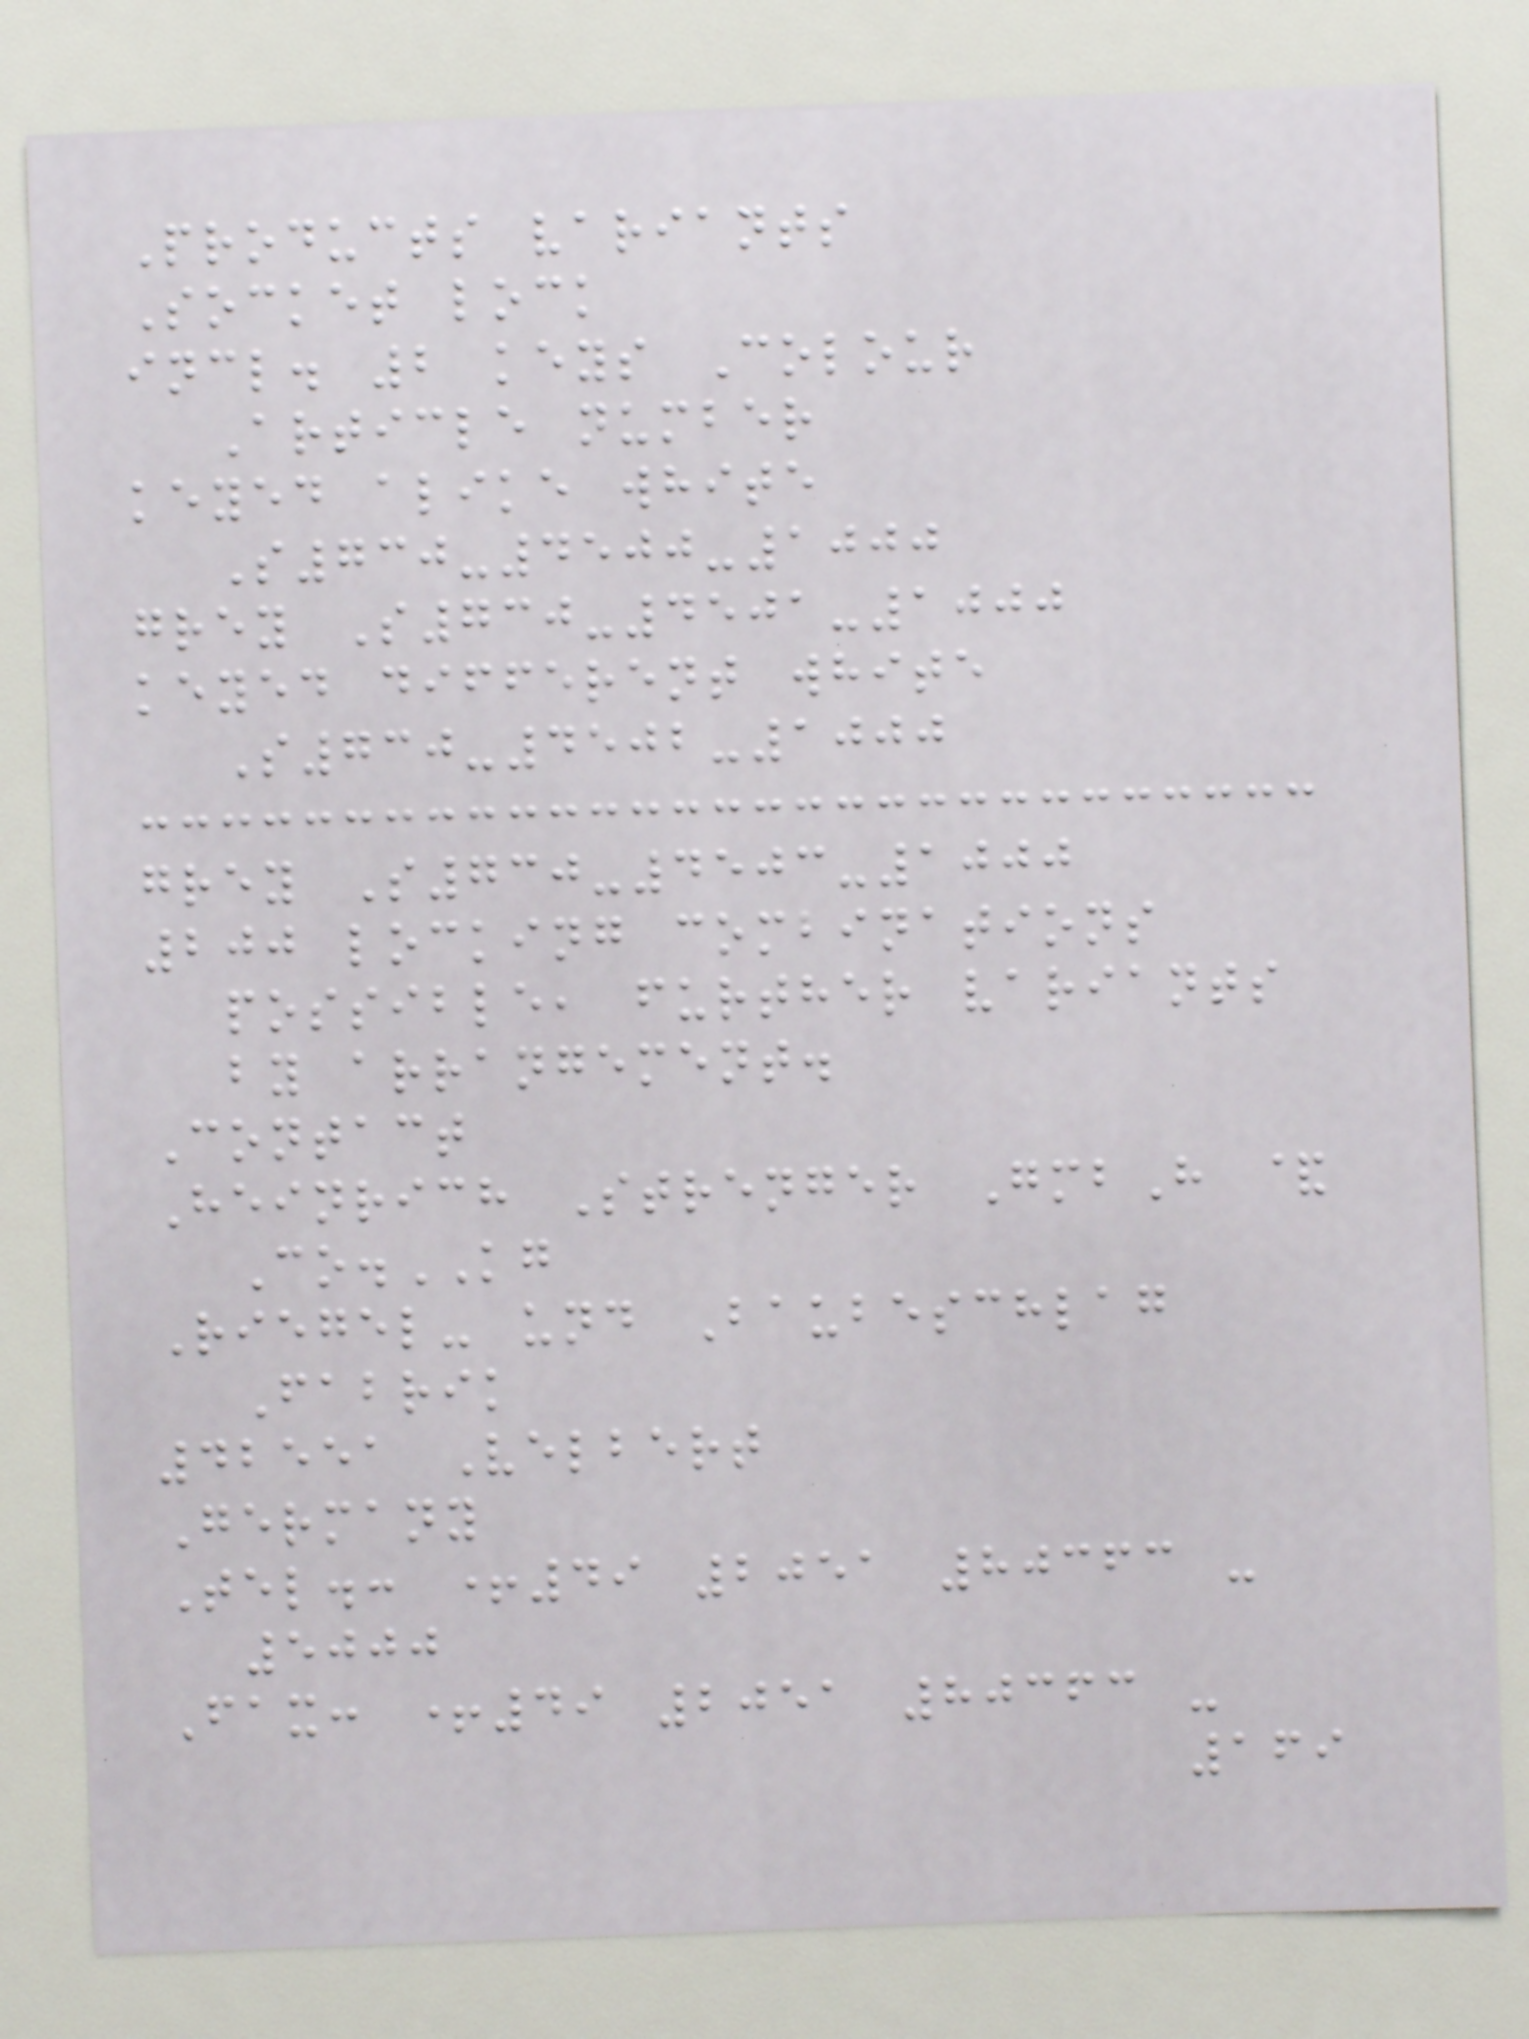Products variants
Socket lock
incl. 2 keys Colour
Article number
keyed alike white
S730-4500-1000
grey S730-4501-1000
keyed different white
S730-4502-1000
grey S730-4503-1000
200 locking combinations
possible, further variants
by arrangement.
Contact
Heinrich Strenger GmbH &
Co.KG
Riegel- und Baubeschlag
Fabrik
42551 Velbert
Germany
Tel.: +49 2051 80363 -
5000
Fax: +49 2051 80363 -
169
